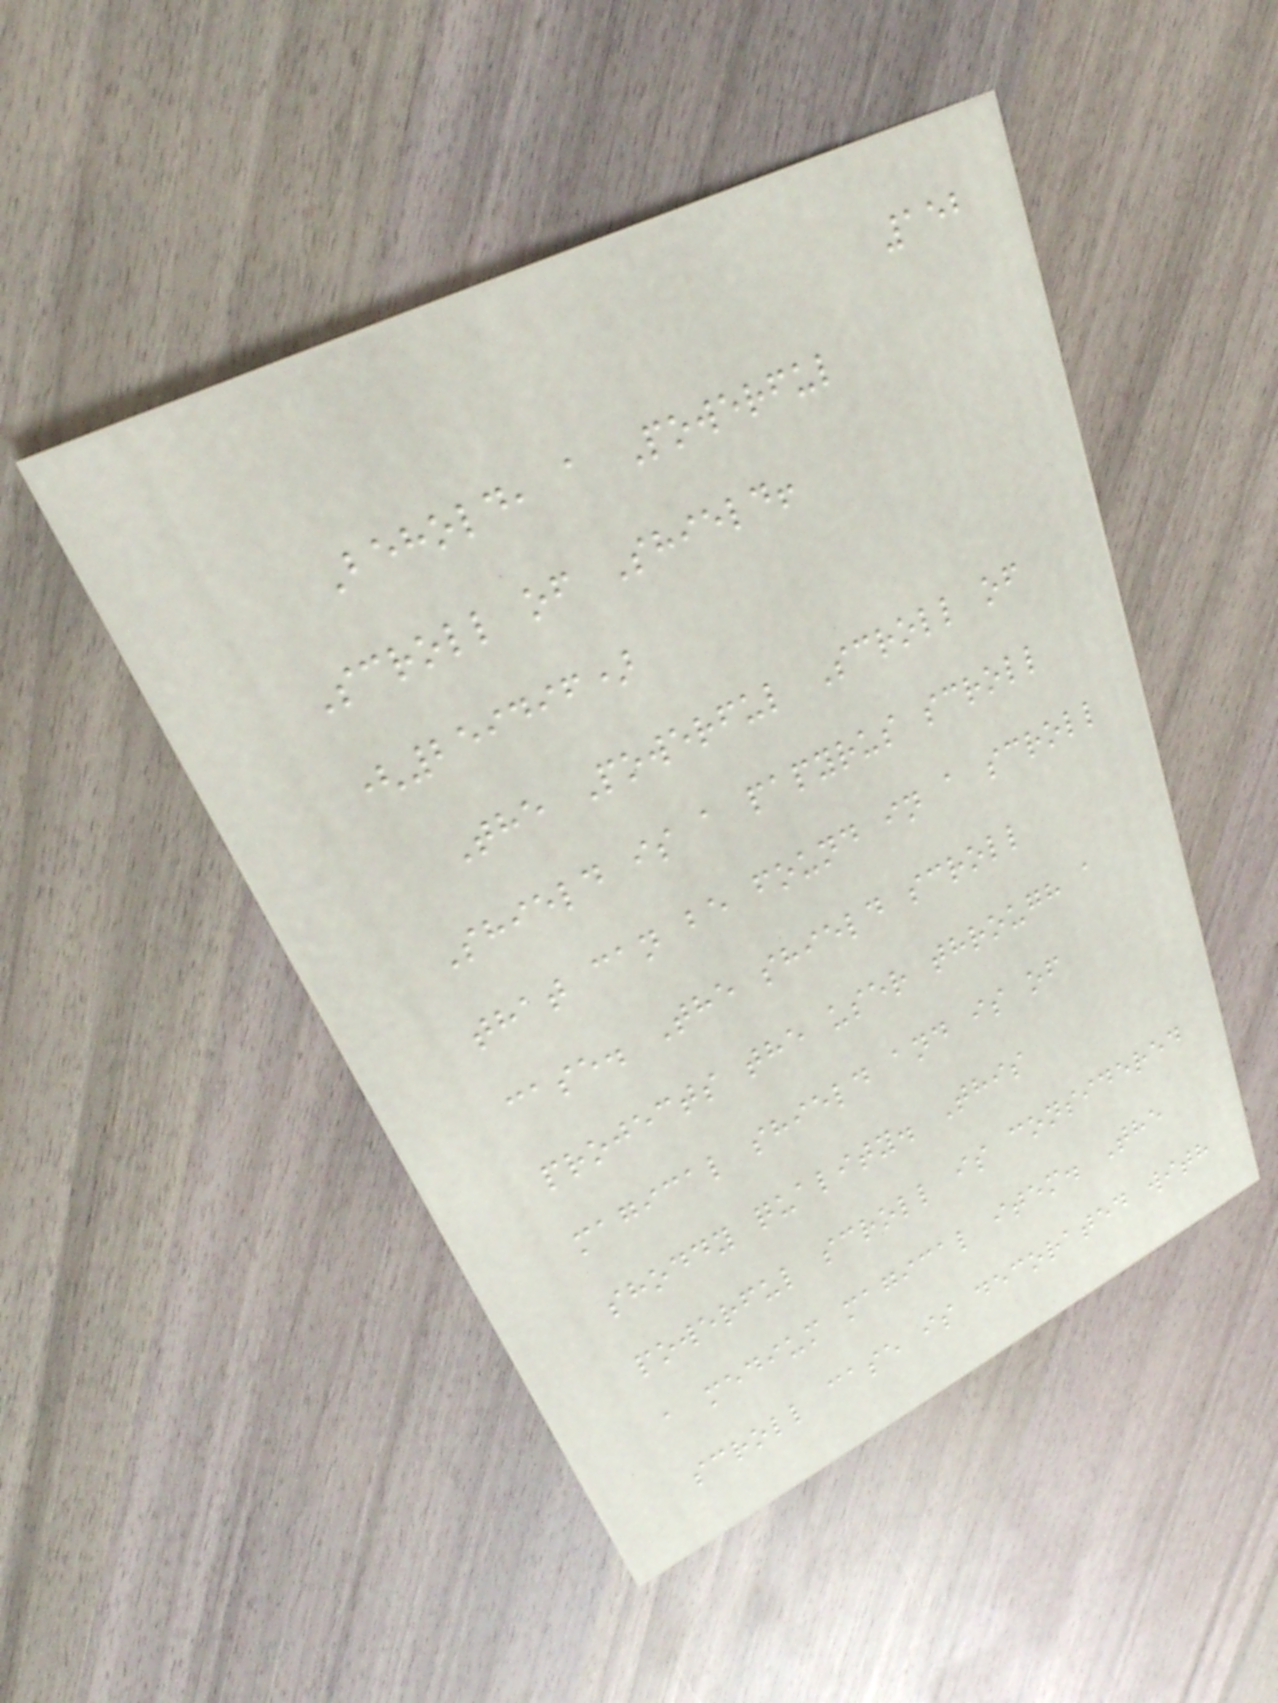152
Behold, a Powerful
Scroll of Shield!
(259496)
The Powerful Scroll of
Shield is a papyrus scroll
that can be found in a scroll
case. The shield scroll
projects the user through a
magical shield and is of
shoddy quality. This
powerful scroll is considered
a medium magical item. The
scroll case is decorated with
